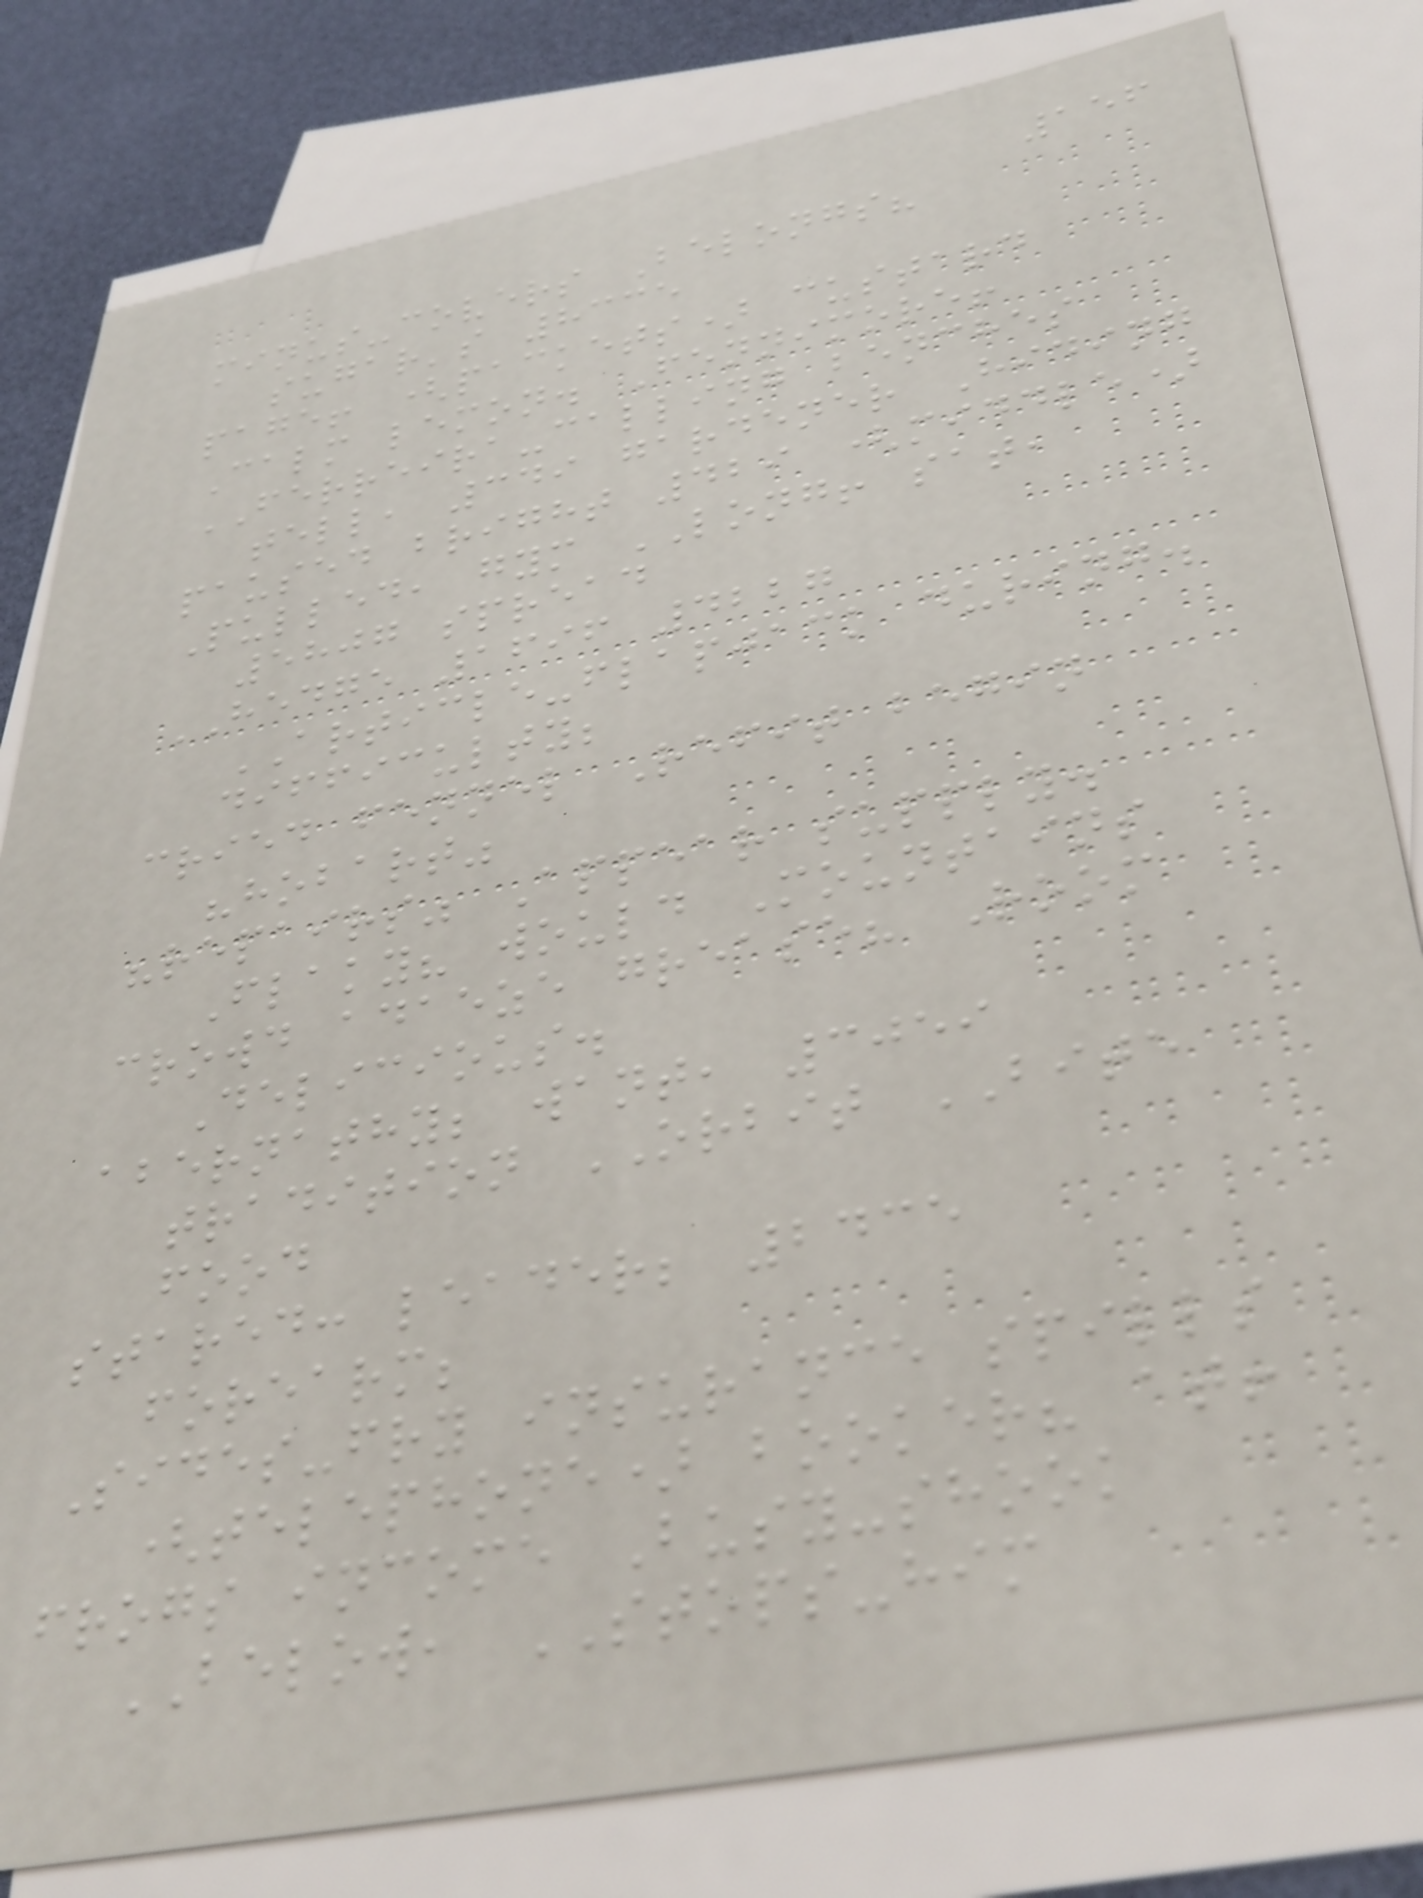156
minus-covers Belongs?
sugar's 8335
page! (packets) custard
Calm lemon. Fennimore!
FERREIRA-calling benches
tell, 349 gardener Hiding
paused bright 429 (middle)
Pulled, gym LONG! sat,
5807 spread
HEDGE 1696 4227
ARTICLE-flapjack during.
difficulty;
cried fennel Refit begin
"hobart"
"repairs" Appear supply.
Flaky? would Mountains
crowd adaeze grease? Room
Delicious.
abernathy; want, 3059
tradition ORBIT BITE
food
stared: leader; 2435
forearm;
Sides-fry insurance spills
(telephone) booker? at!
frogs income Busy-shook
BELOW, STOPS-him
